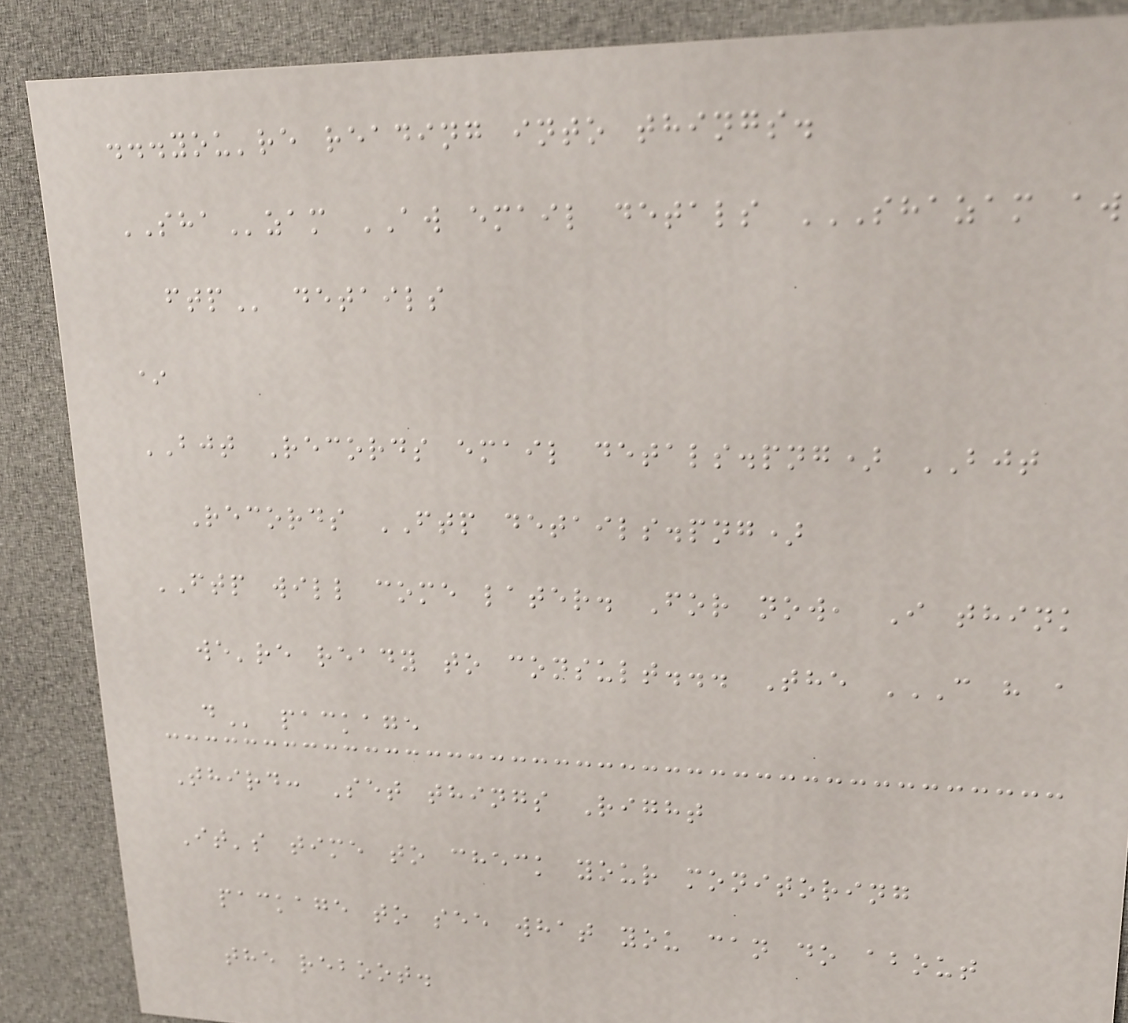...you're reading into things.
SHAzam AW email detals SHAZAM AW
FTP details
*
BJT Records email detals.png) BJT
Records FTP details.png)
FTP will come later. For now, I think
we're ready to consult... The C H A
D package
Third: Set things Right
It's time to check your monitoring
package to see what you can do about
the reboot.
